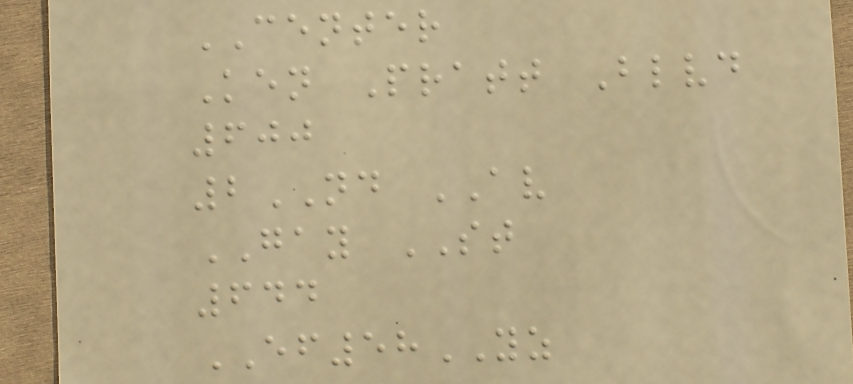CENTER
Ken Pratt Blvd
600
2ND AV
GAY ST
644
EF58YZ
